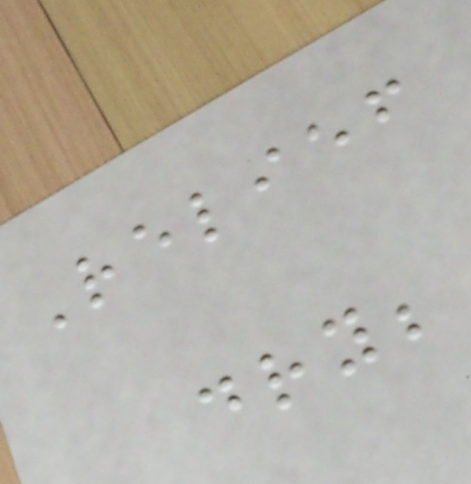Relief
dry;
